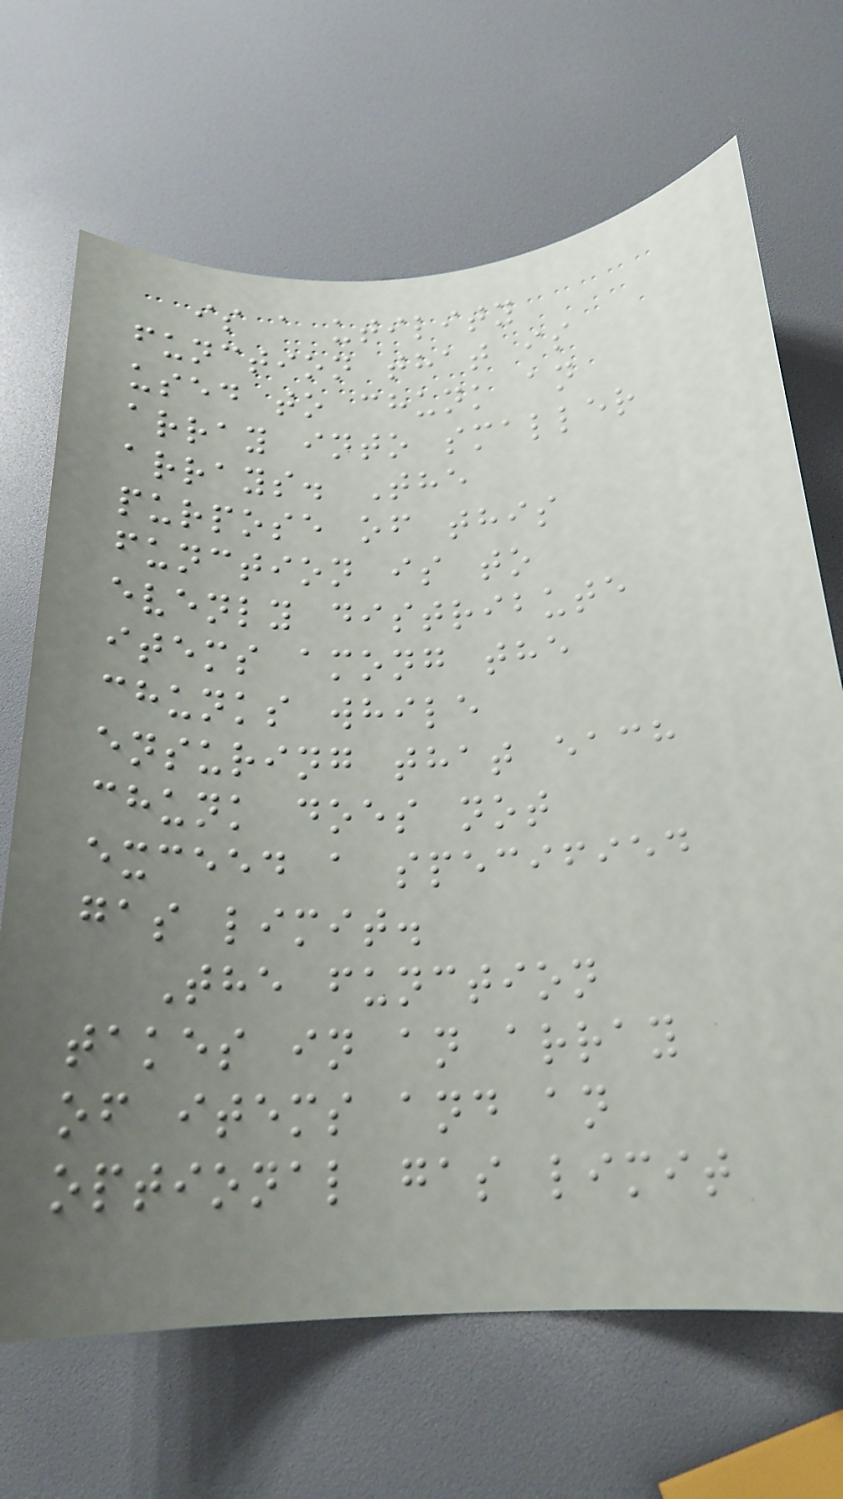is a utility
function that is
used to chunk an
array into smaller
arrays. The
purpose of this
function is to
evenly distribute
items among the
chunks while
ensuring that each
chunk does not
exceed a specified
gas limit.
The function
takes in an array
of items and an
optional gas limit
